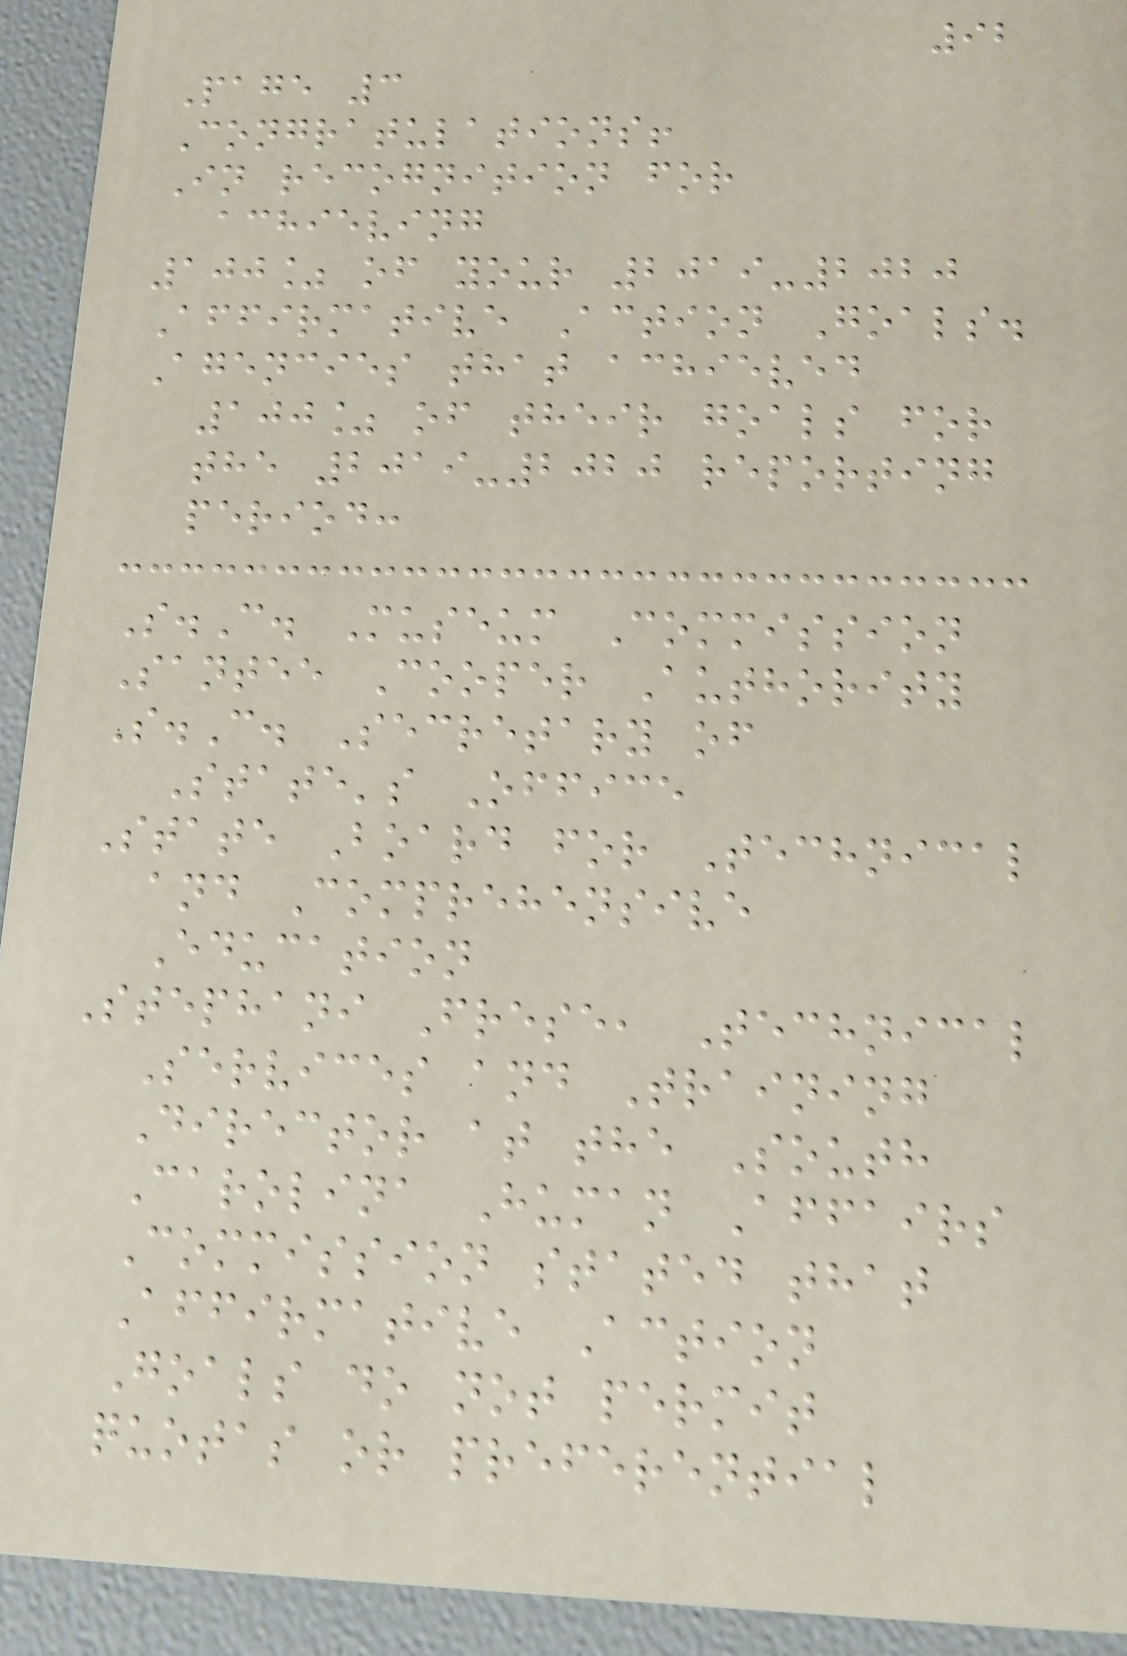92
Page 3
Congratulations!
In recognition for
achieving
100% of your 2019-2020
Affirmative Action Goals.
Agencies that achieved
100% of their goals for
the 2019-2020 reporting
period:
S.C. Museum Commission
Santee Cooper Authority
S.C. Secretary of
State's Office
State Board for Technical
and Comprehensive
Education
Stephani Frese, Technical
Services and Training
Director at the South
Carolina Human Affairs
Commission stated that
Affirmative Action
Goals do not permit
quotas or preferential
